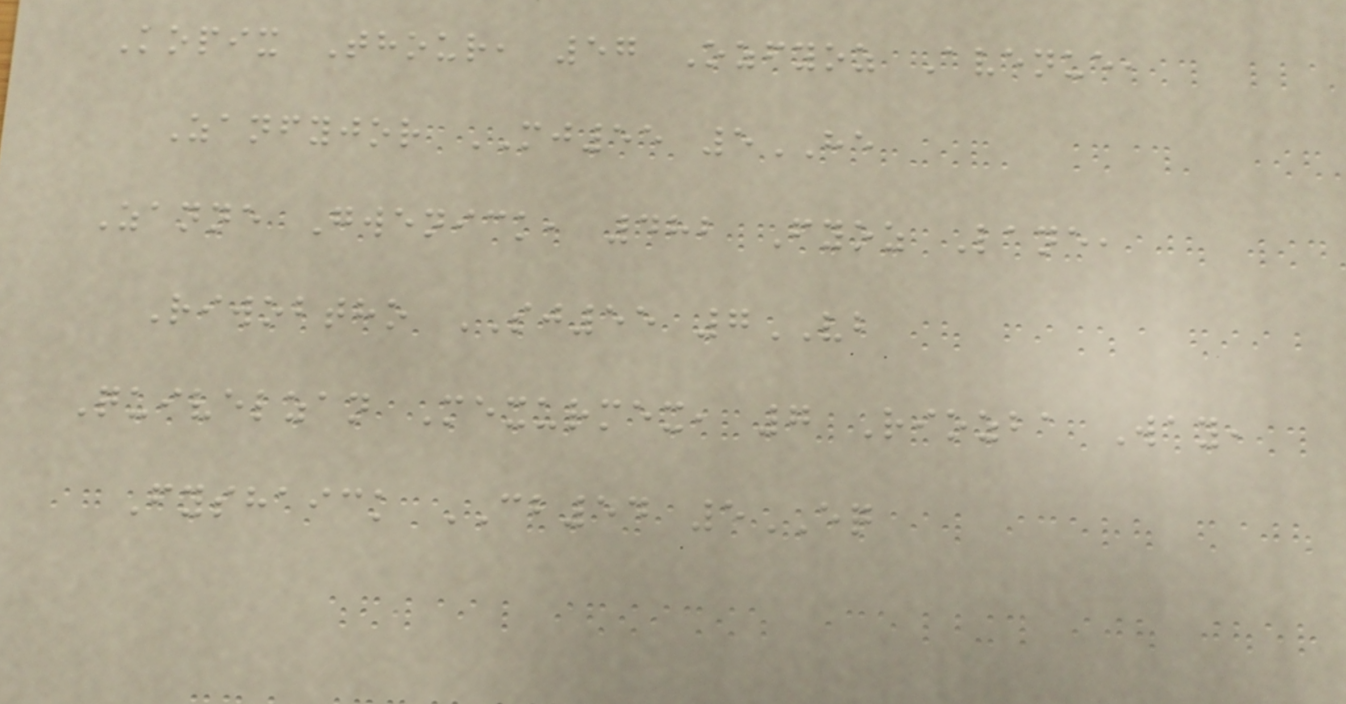Kopix Thour, 57 Ozfyoz Avenue,
Zanfyjor MJ55 5HE
Zanne Gwenick, 482 Fyoz Lane,
Riwobtho SJ55 7VB
Quivelzan Mexurmex, 7 Riozba Way,
Fyshaick CB54 5EQ
